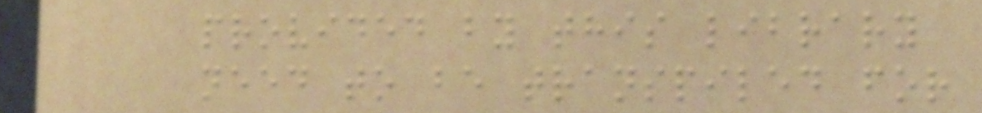provided by this library
need to be transpiled for
